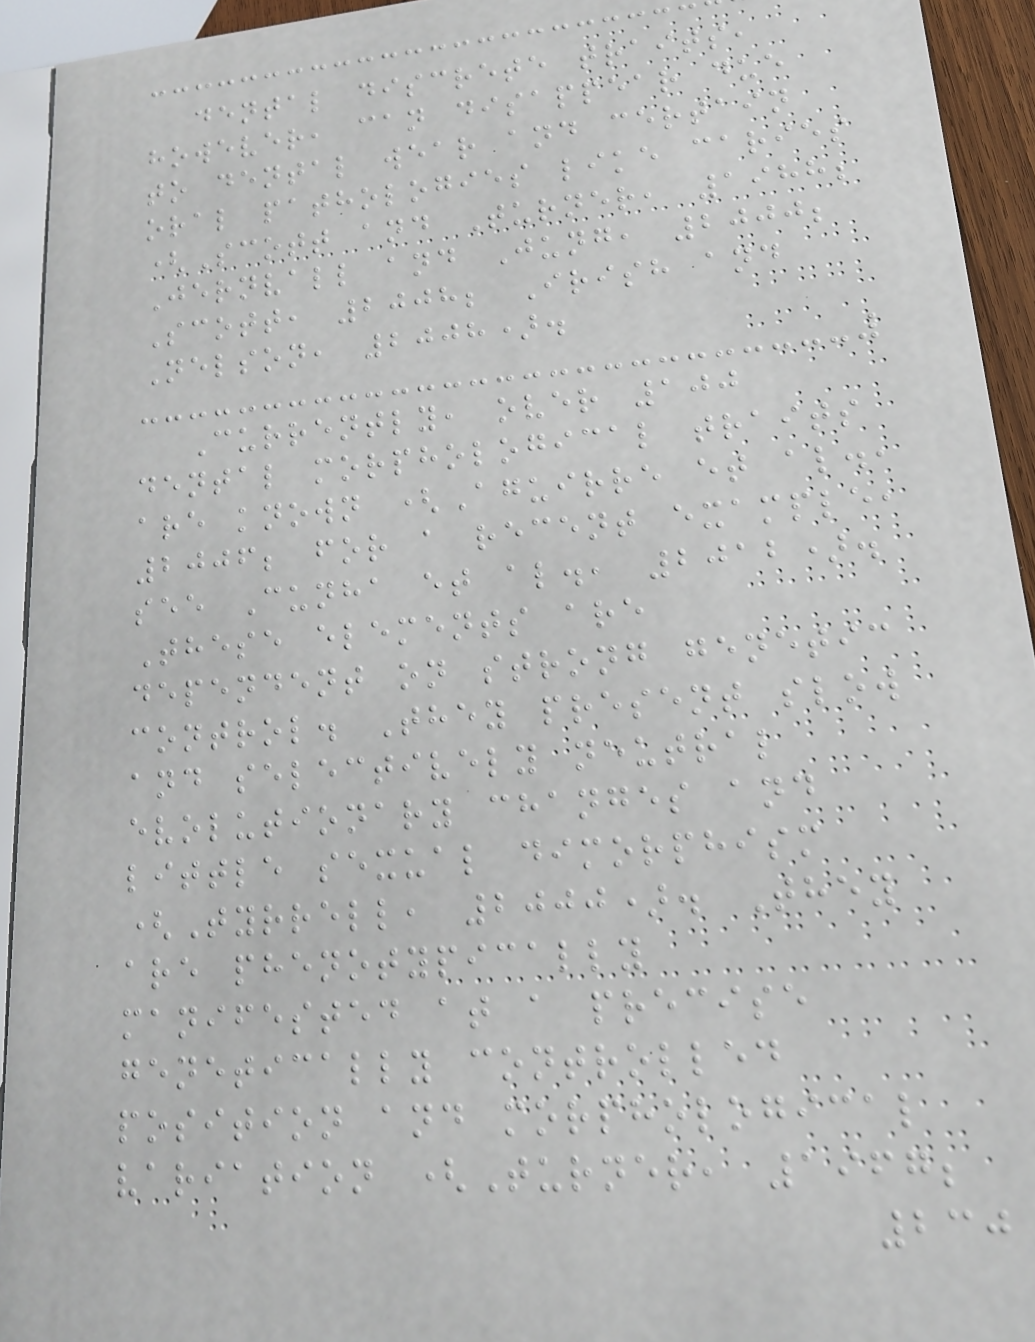dental discrete traits,
however, can disappear due
to dental wear and certain
oral pathologies like caries
(Scott and Turner, 1988;
Jernvall and Jung, 2000;
Scott, 2008; Irish and
Nelson, 2008).
Currently, over 100
dental morphological traits
are known (Aguirre et al.,
2006; for a recent example,
see Cunha et al., 2012).
These elements are
dependent on strong genetic
control. They present slow
and selectively neutral
evolutionary changes and
little sexual dimorphism
(Tyrrell, 2000). They
are phenotypically
manifested at a precise
genetically controlled
position and morphological
variation (Turner, 1967;
230
